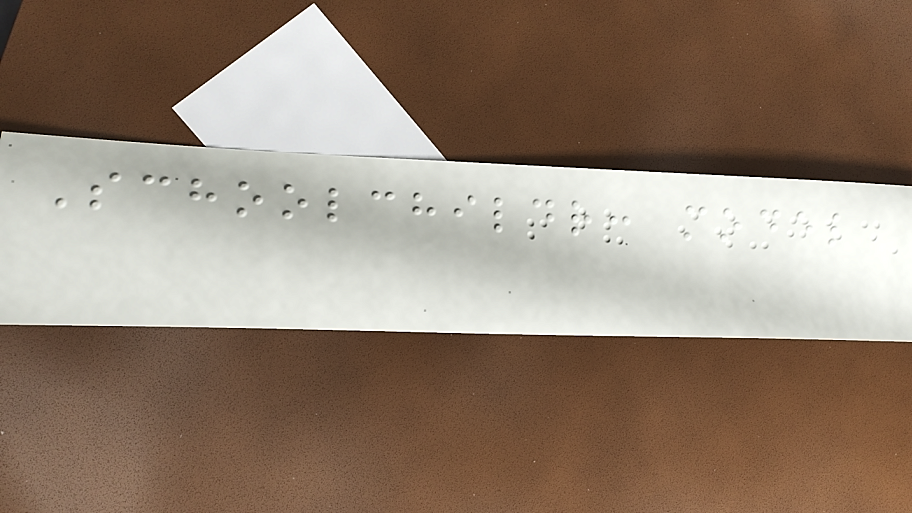Schoolchildr: model
